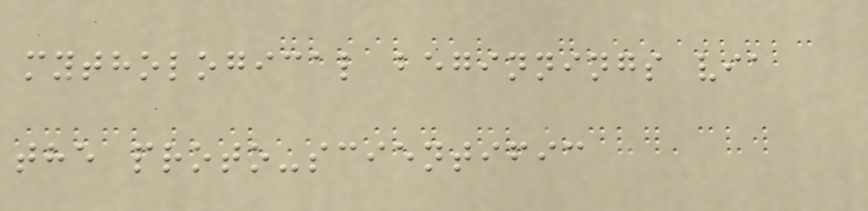mythological beginnings via
the proto-scientific
